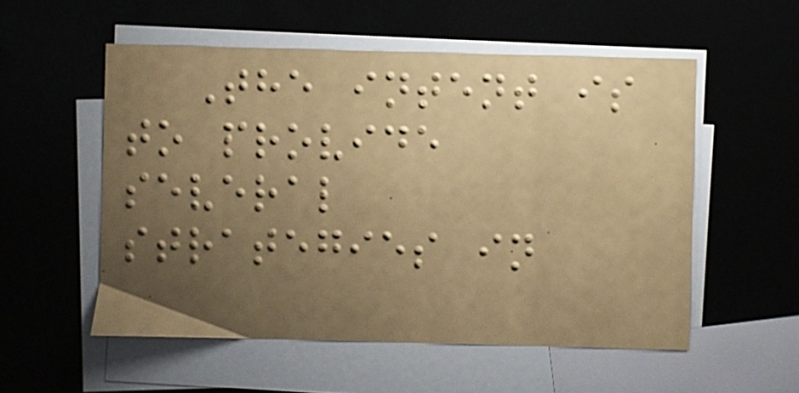The intent is
to provide
several
strategies in
